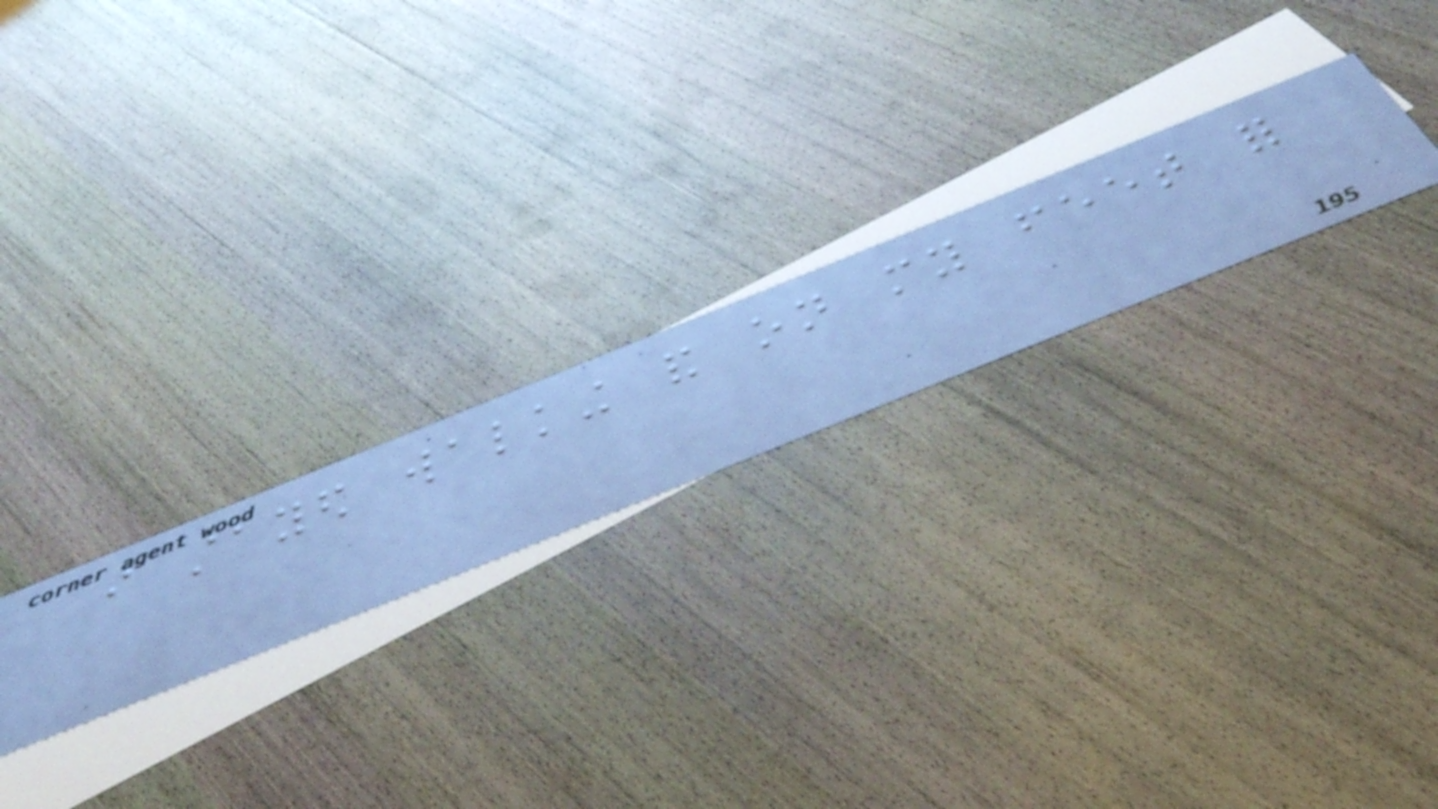i stayed walking and on my feet for
